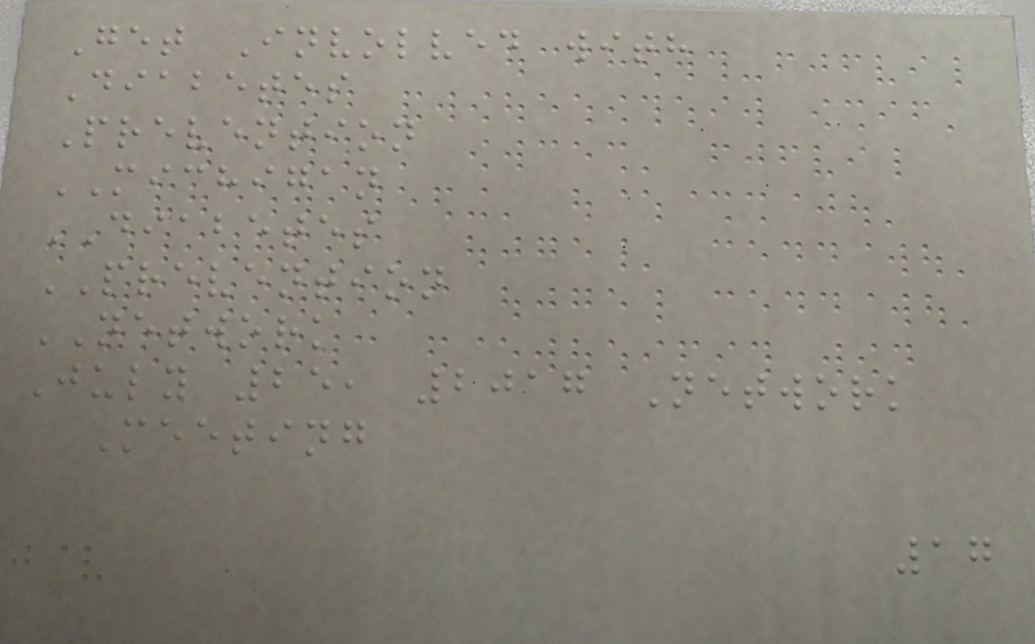Get Involved with
Diabetes
Prevention
MICHIGAN
DIABETES
PREVENTION
NETWORK
July 25, 2017 Network
Meeting
17
